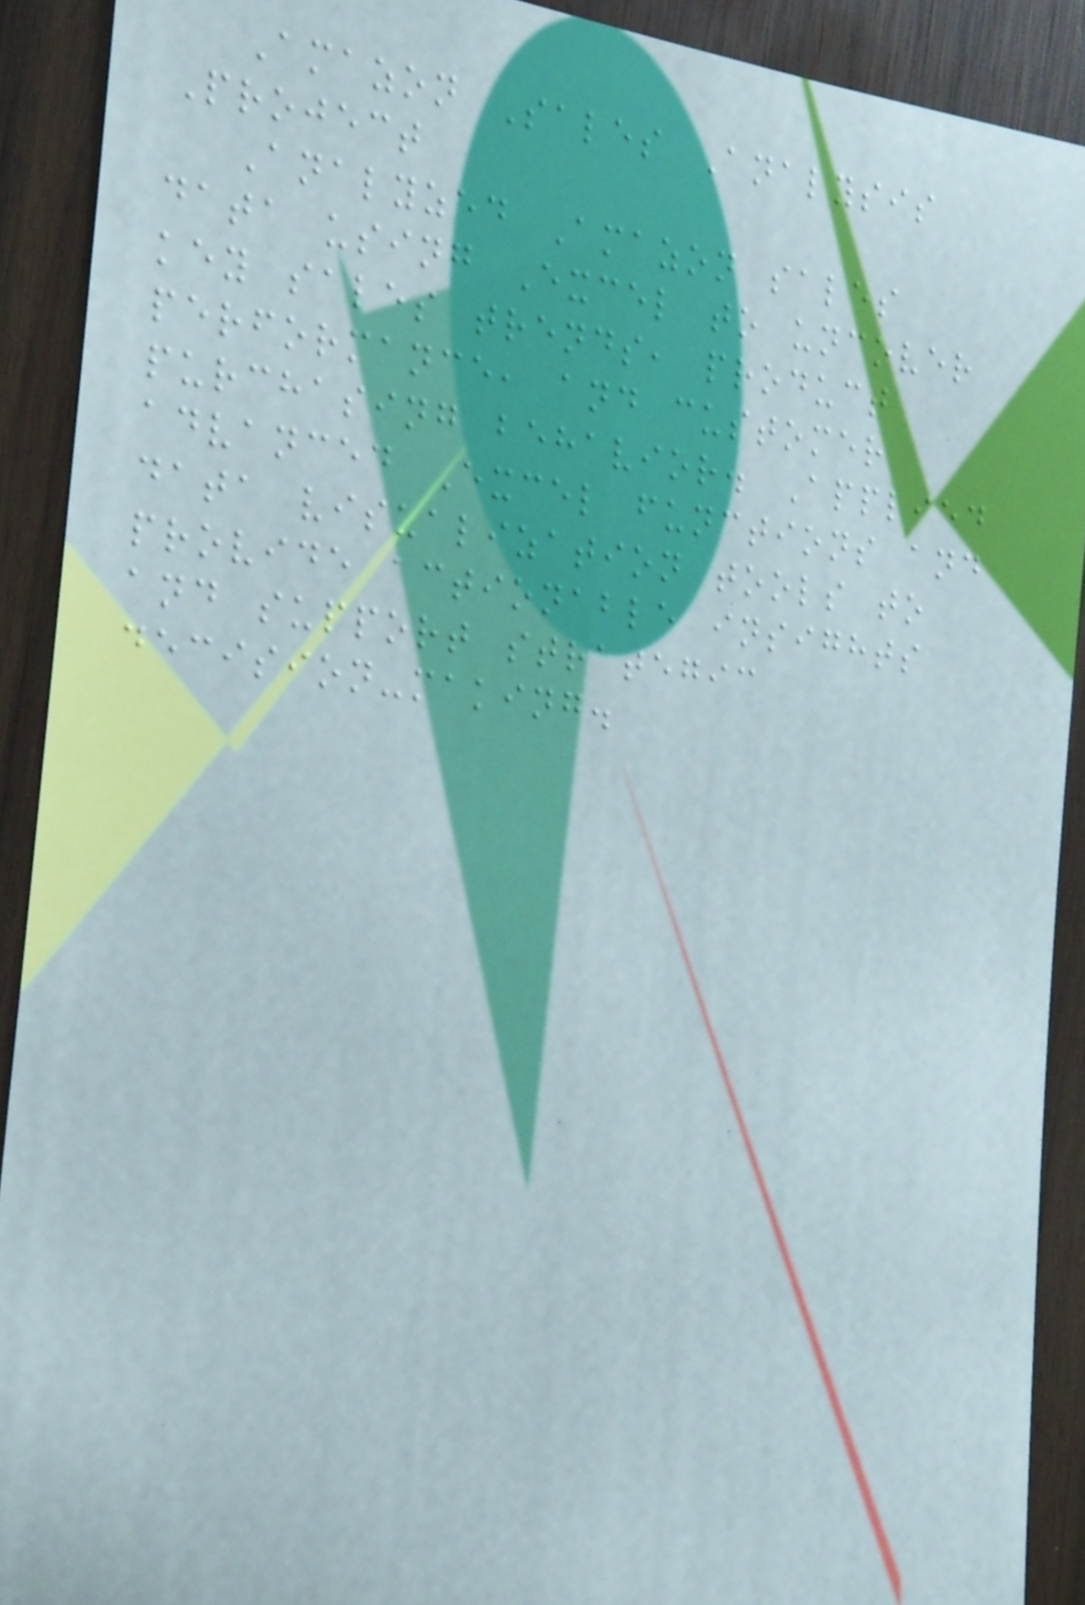Amazon Sales Analysis
Project
Analyzed Amazon sales
data using Excel to uncover
key sales trends, product
performance, and customer
purchasing behavior. Applied
advanced Excel functions and
data visualization tools to
provide actionable insights
and support strategic
decision-making.
